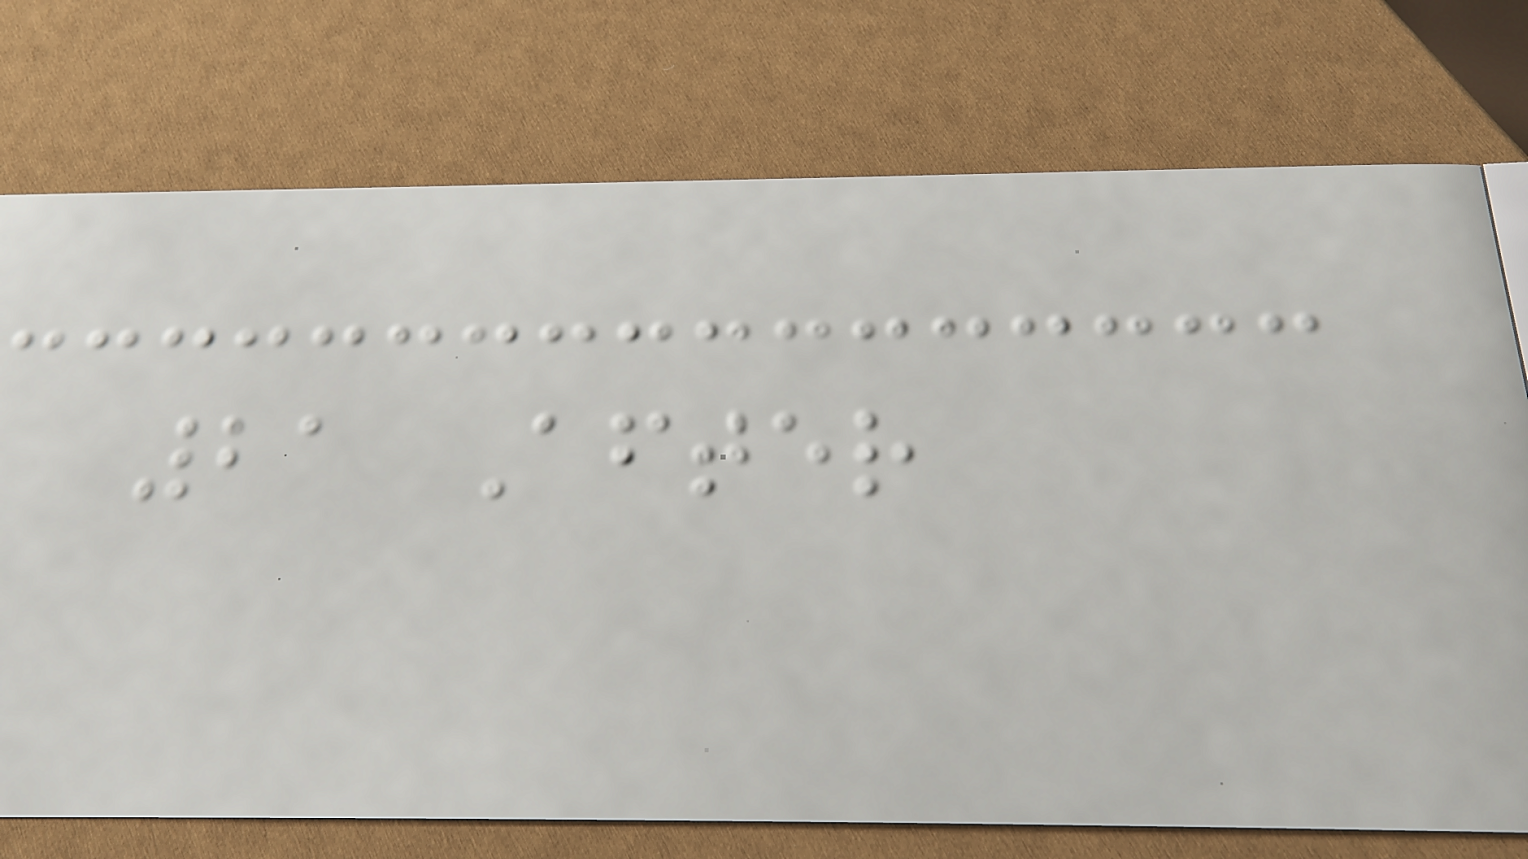21 After
